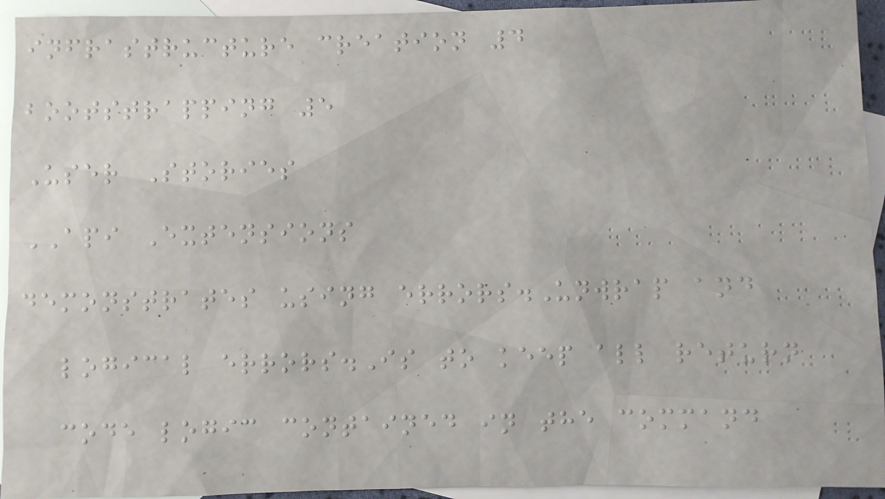infrastructure creation 4
bootstrapping 5
User Stories
API Extensions
demonstrates using errors.Unwrap and
logical errors.Is to keep all return
code logic contained in the command
